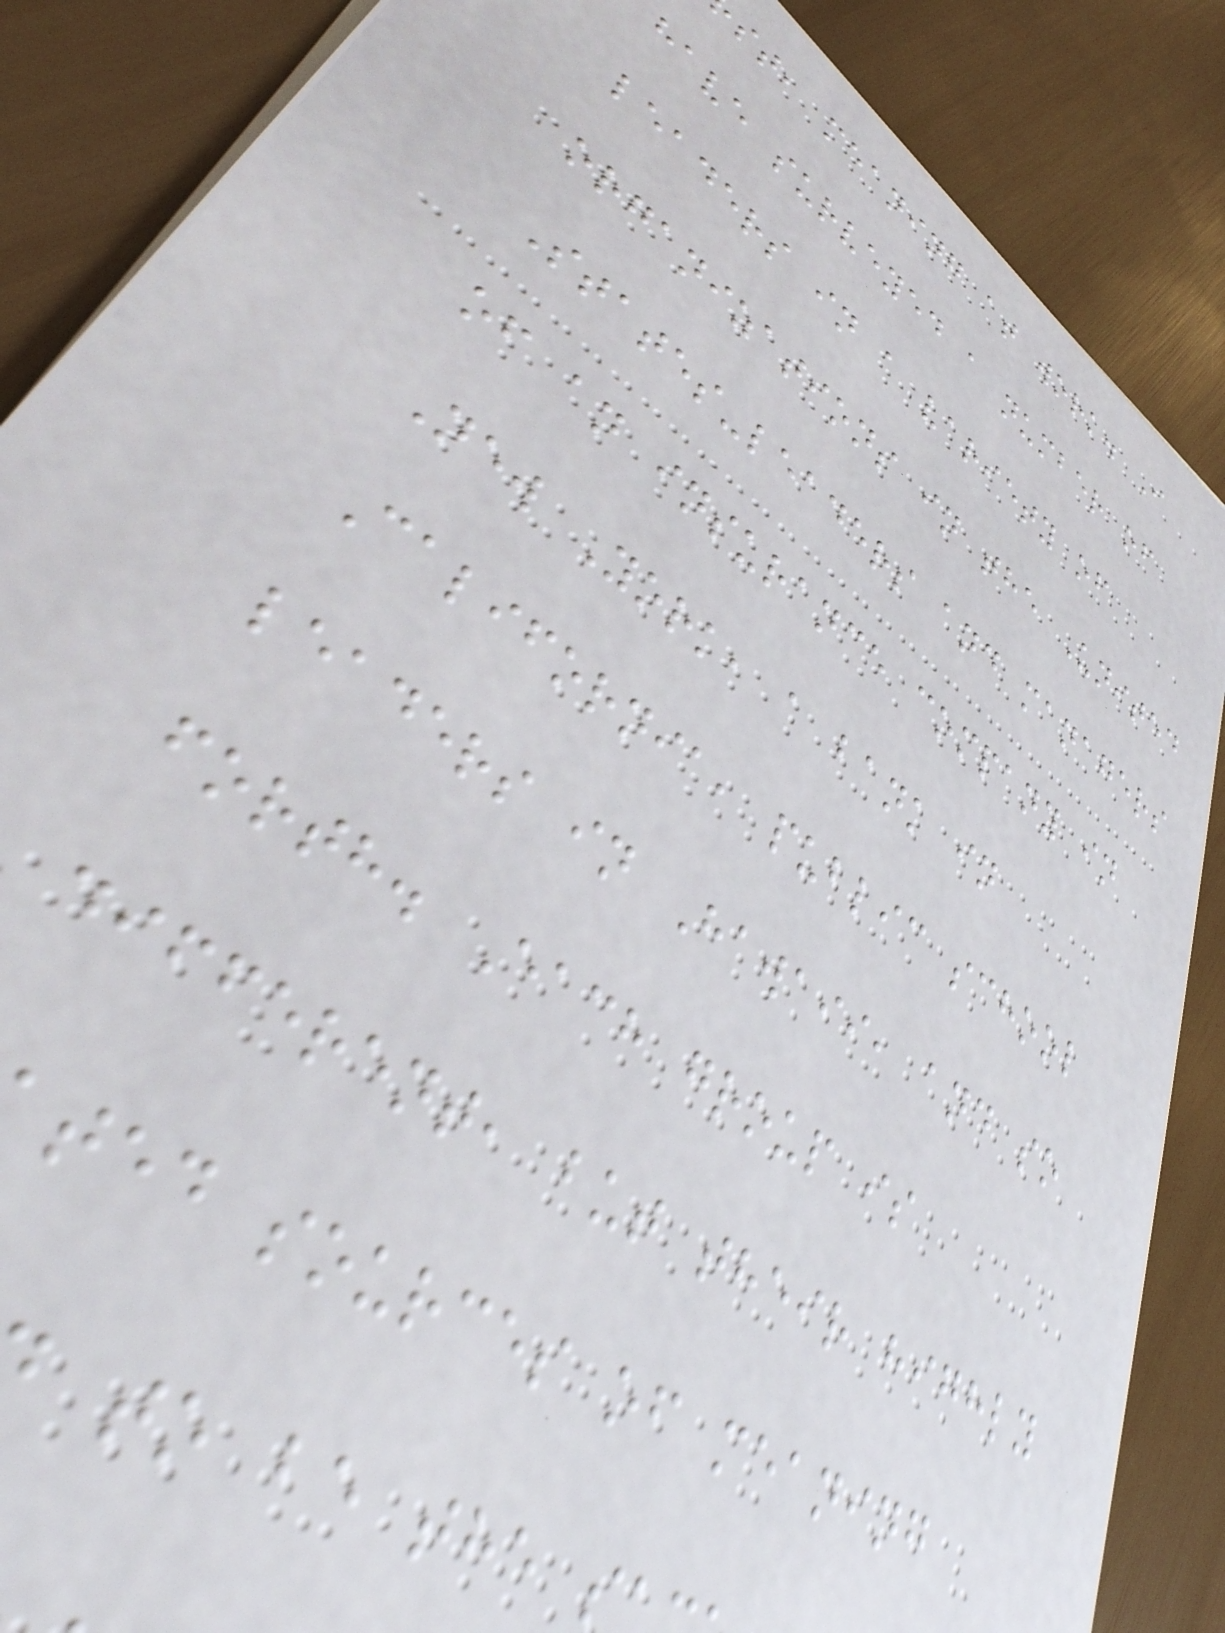st, meaning at work. I
have surveyed a number of
leaders in a variety of
organizations in the United
States-leaders and managers
of an insurance company in
New York, a bank in
California, public school
leaders in Hawaii, and so
forth. Each group is
different, but their highly
ted sources of meaning
to be the s
